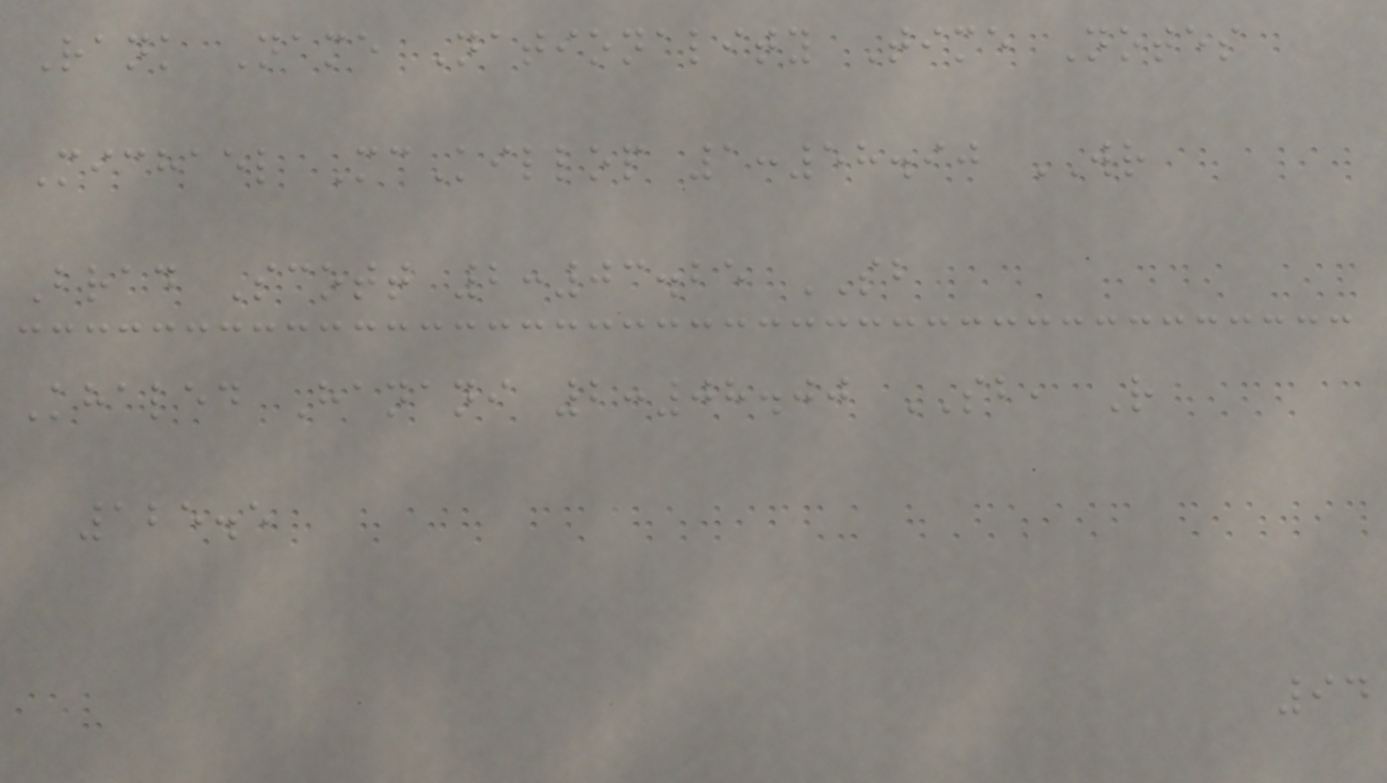Rank Name Nationality Time Notes
Michael McKillop 1:58.90 WR
Brad Scott 2:03.25 SB
Khaled Hanani 2:08.00 SB, R
125.5
94
